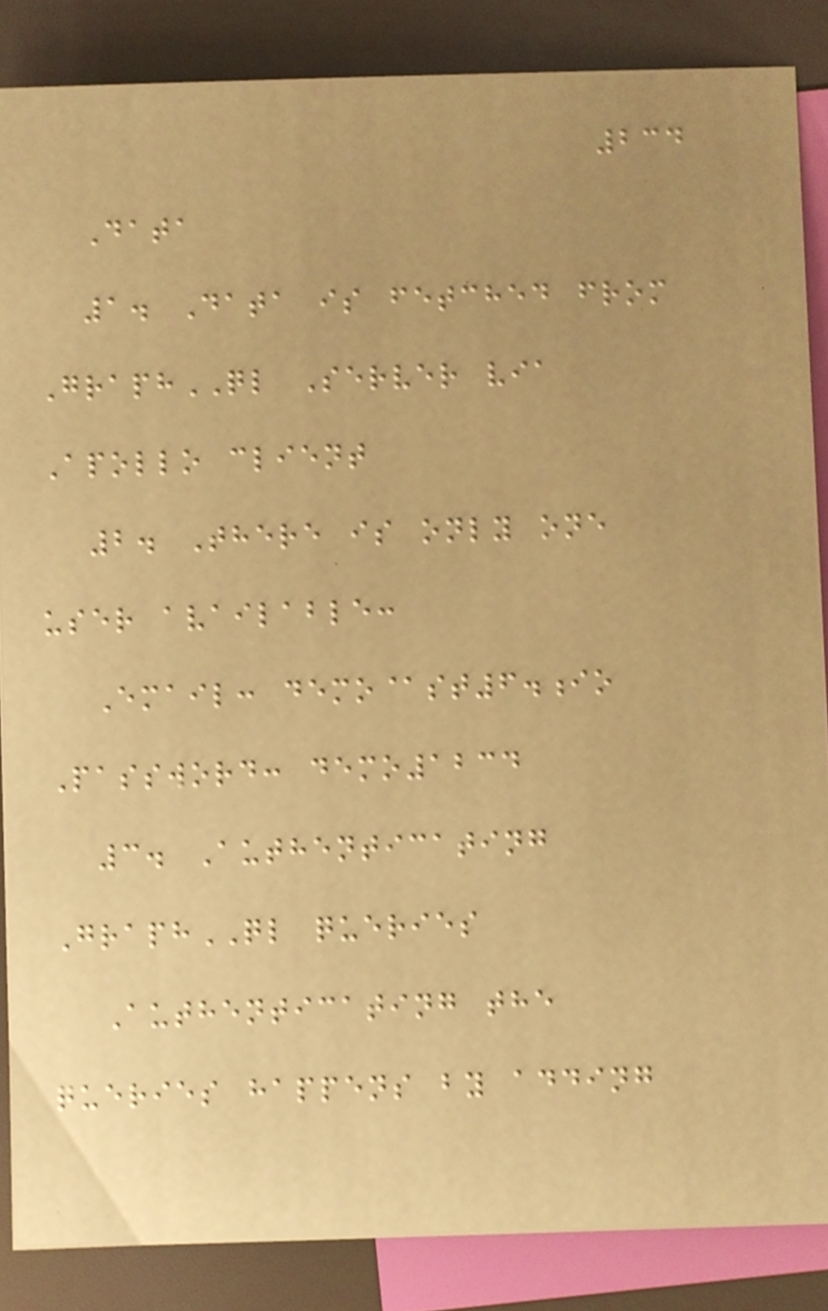234
Data
1. Data is fetched from
GraphQL Server via
Apollo client
2. There is only one
user available:
Email: demo@st6.io
Password: demo1234
3. Authenticating
GraphQL queries
Authenticating the
queries happens by adding
